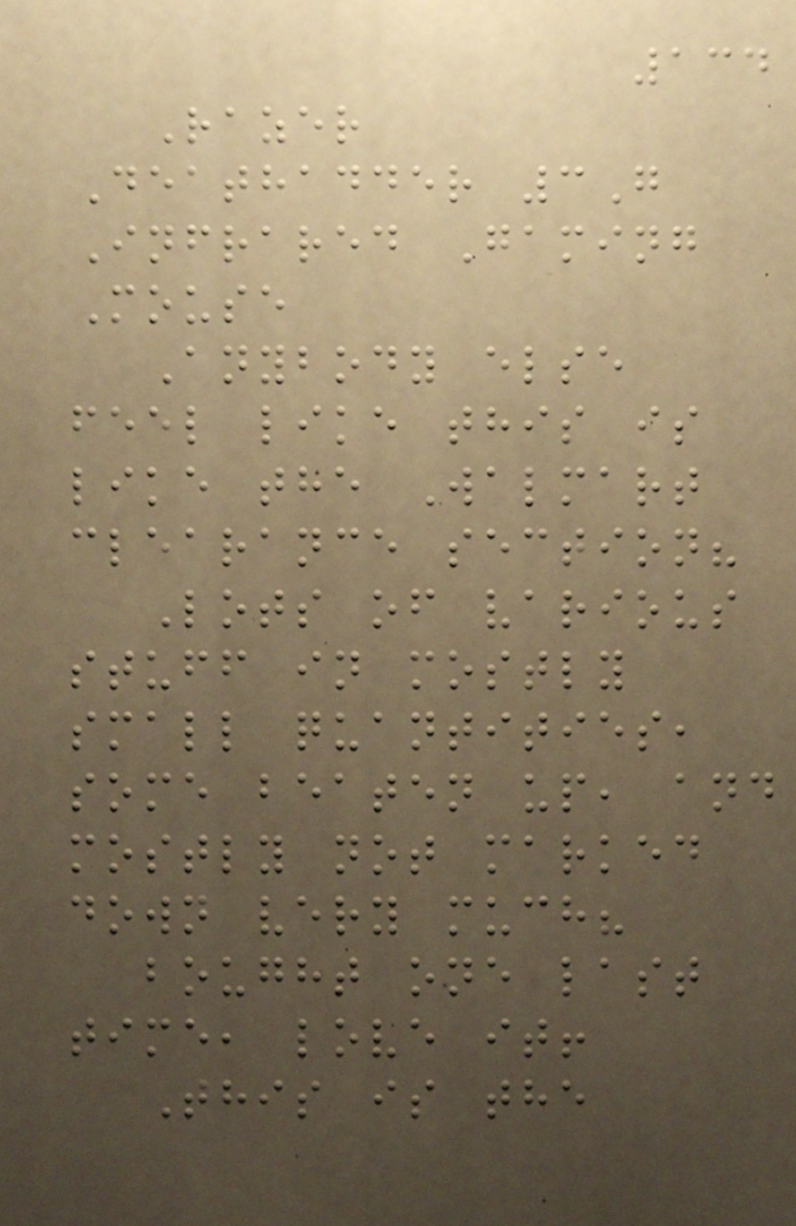134
Razer
Deathadder 3G
Infrared Gaming
Mouse
Anybody else
feel like this is
like the Walmart
clearance section?
Lots of various
stuff in mostly
small quantities,
some beaten up, and
mostly not marked
down very much?
bought one last
time, love it!
This is the
